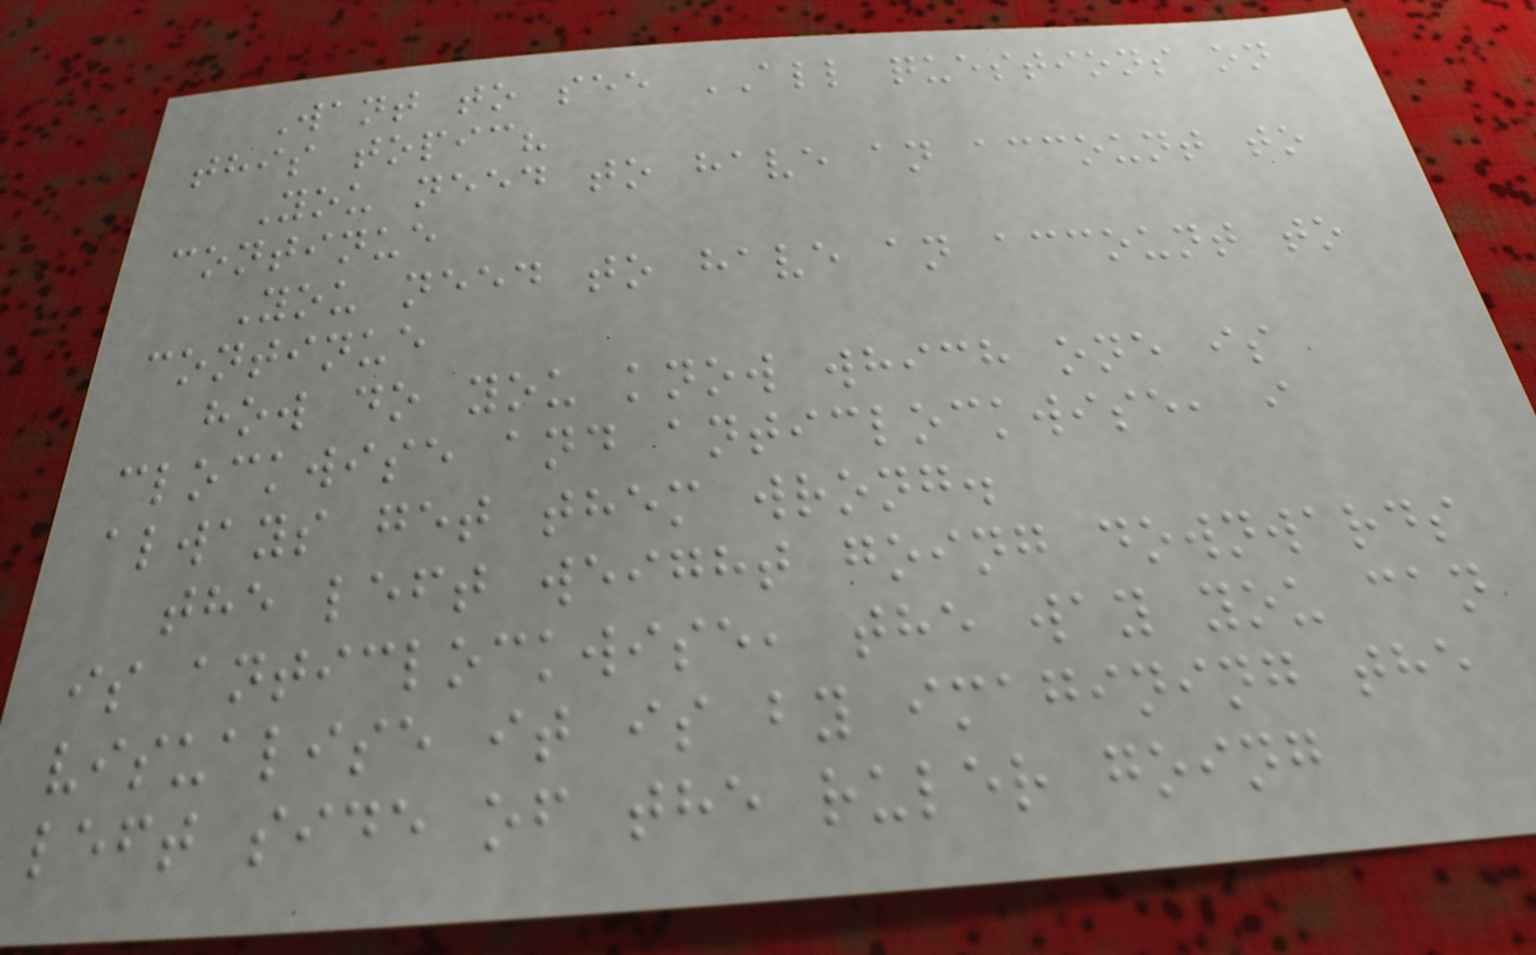Want to see ALL questions on
this topic?
You need to have an account to
continue
You need to have an account to
continue
how do you know which one is
clockwise and anticlockwise, i
always get them wrong.
the left weight going downwards
is anticlockwise, the way you can
visualise it is by imagining the
left side of the ruler going
